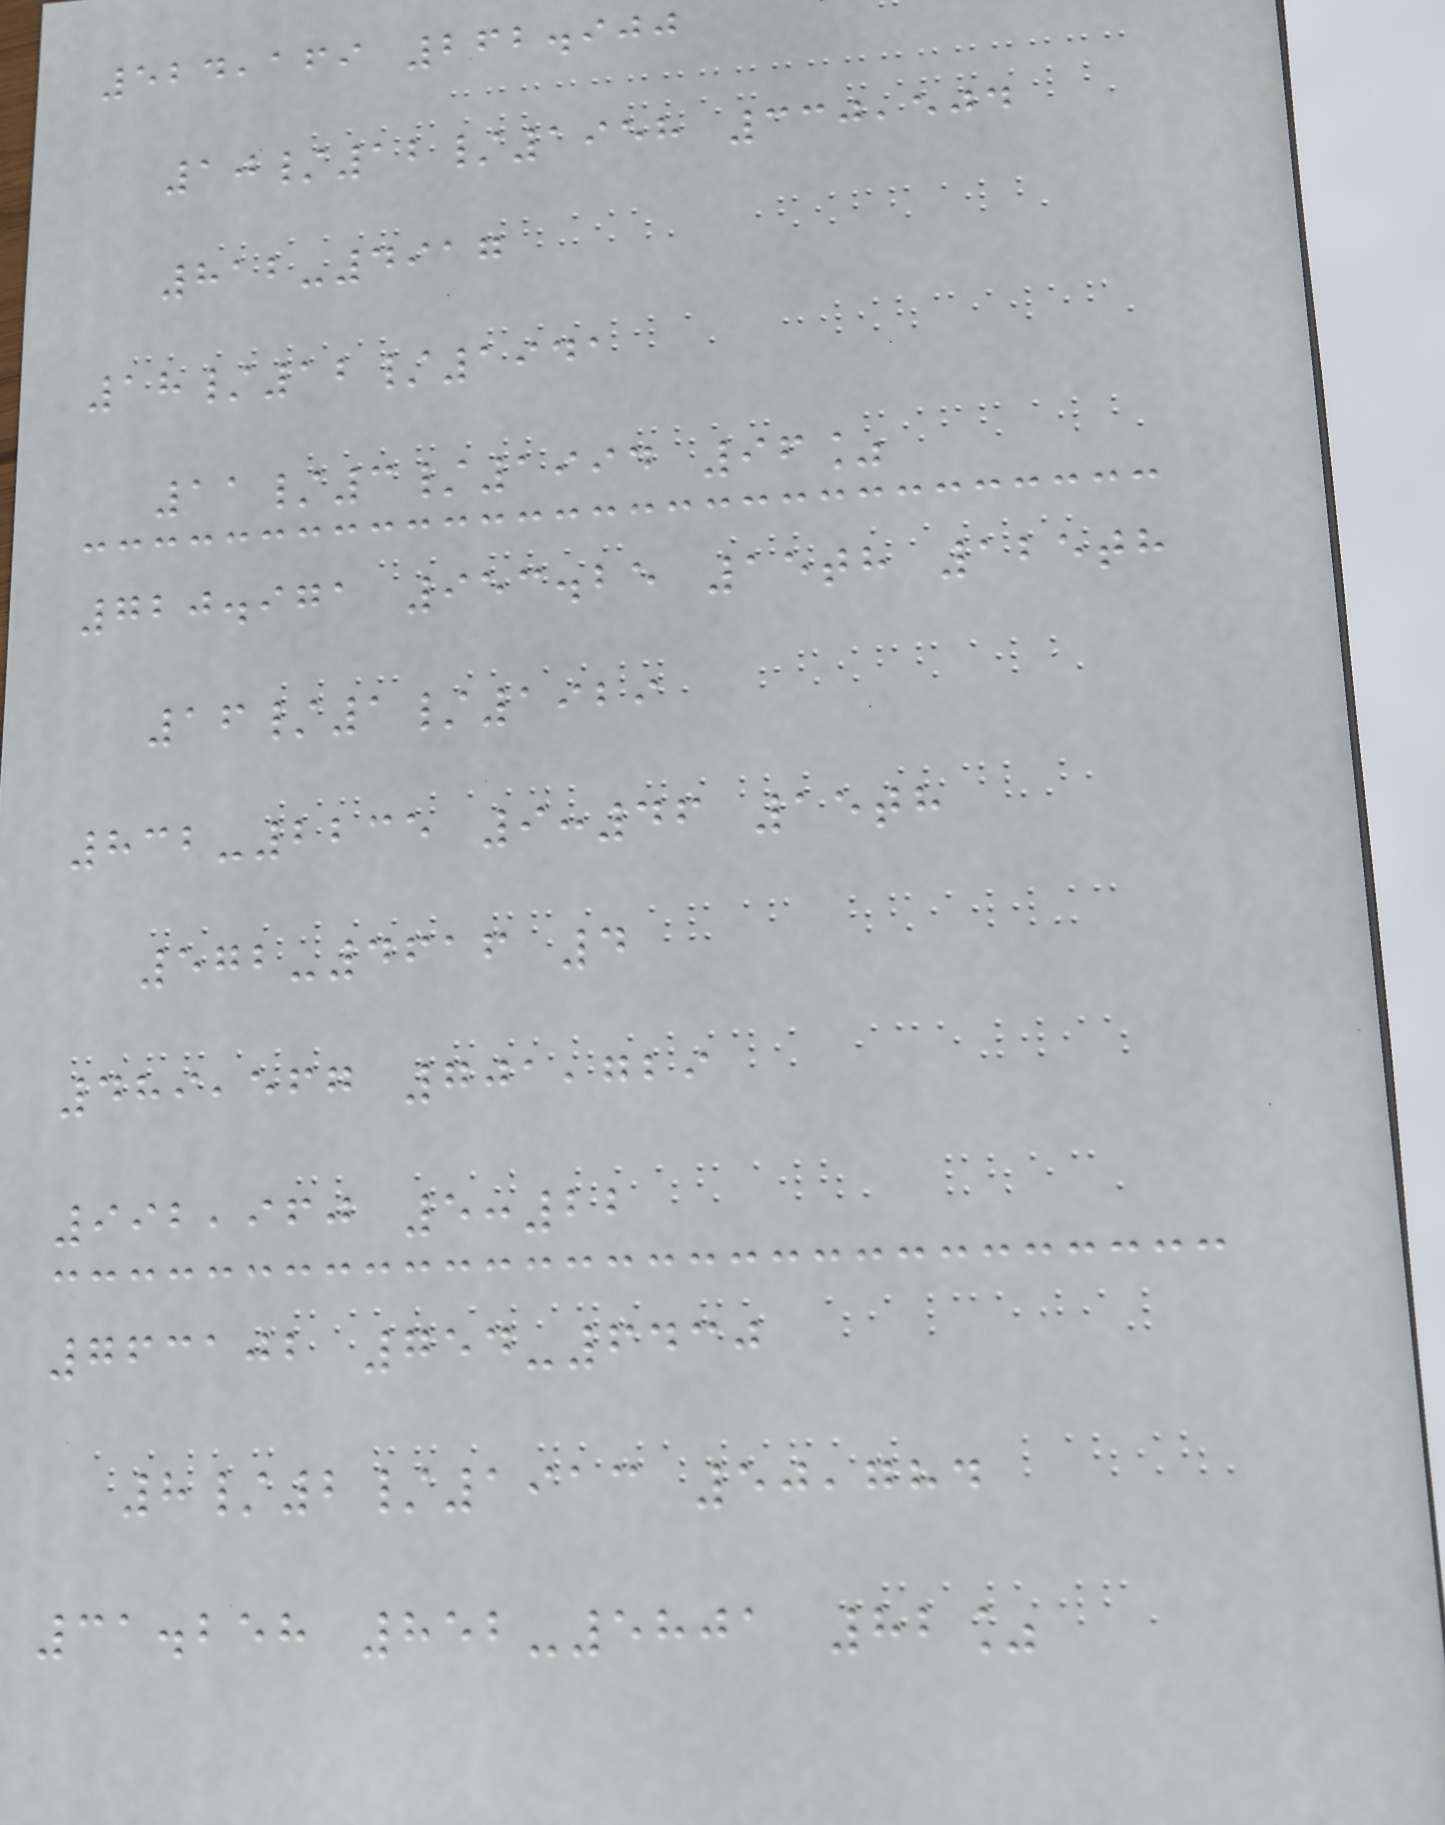524,169 262.900
10/12/1958 330,504
812-4917
18/12/1941
11/3/1994 96%
720.971 953.25 15th 125th
16/1/1929
832-2235 9:46 15th
572-4616 4
489,567 701,729
992,960 5:22
763102 754-6430
8/2/1913 50,784
31.258 852-5801 82%
